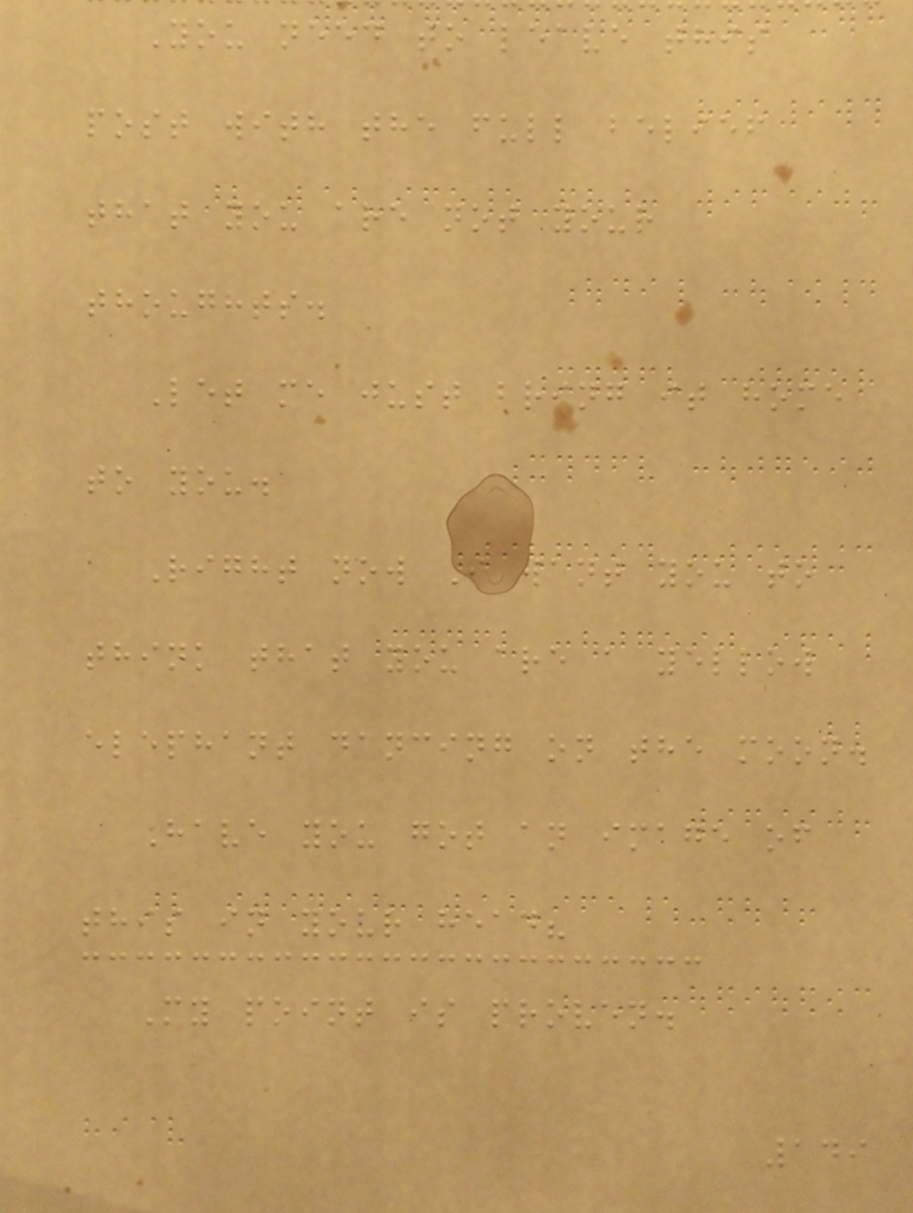You need to leave this
post with the full belief
that you are not your
thoughts.
Let me just bring it home
to you.
Right now I want you to
think that you are a yellow
elephant dancing on the moon.
Have you got an image of
this in your head?
My point is proven.
149
